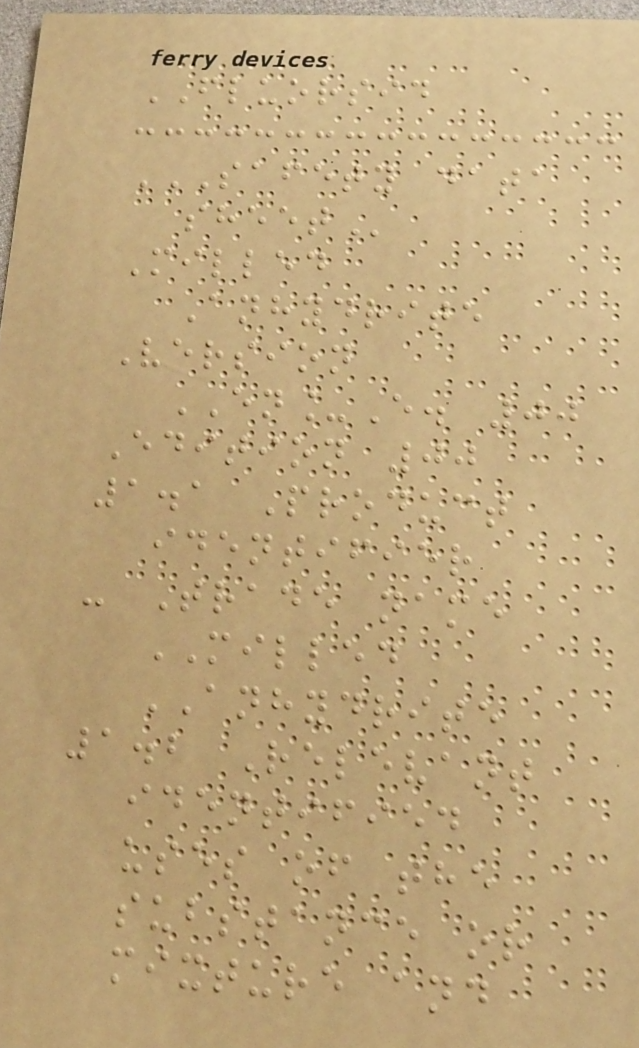FLUORSID
SAFETY DATA
SHEET
Milled
Anhydrite
Version
EN_E. 00
Edition 00
1.1 Product
identifier
- Trade name
MILLED
ANHYDRITE
1.2 Relevant
identified
uses of the
substance or
mixture and
